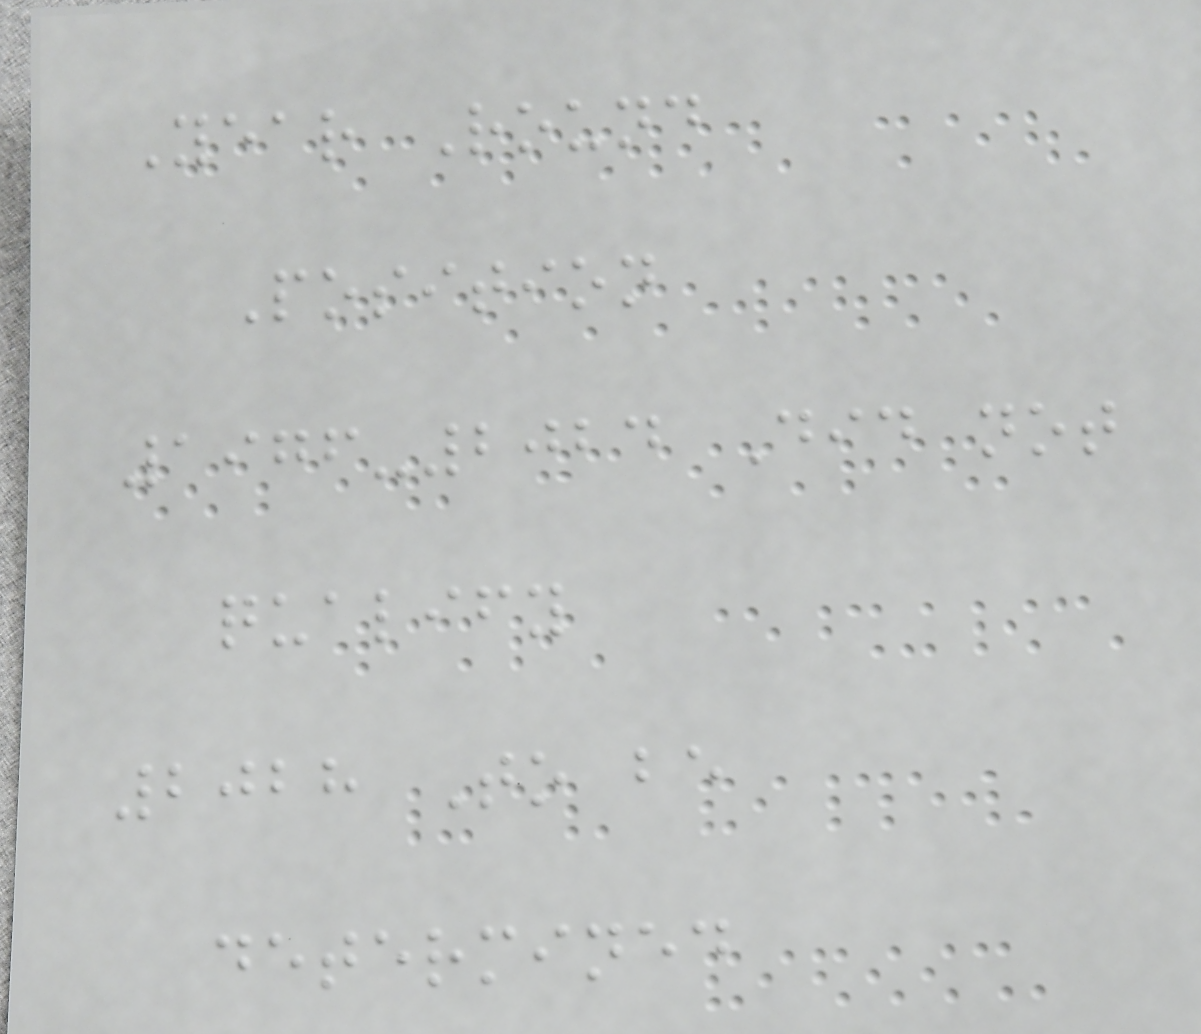Year Round
Position
1976-2024 Did not
qualify
2028 To be
determined
